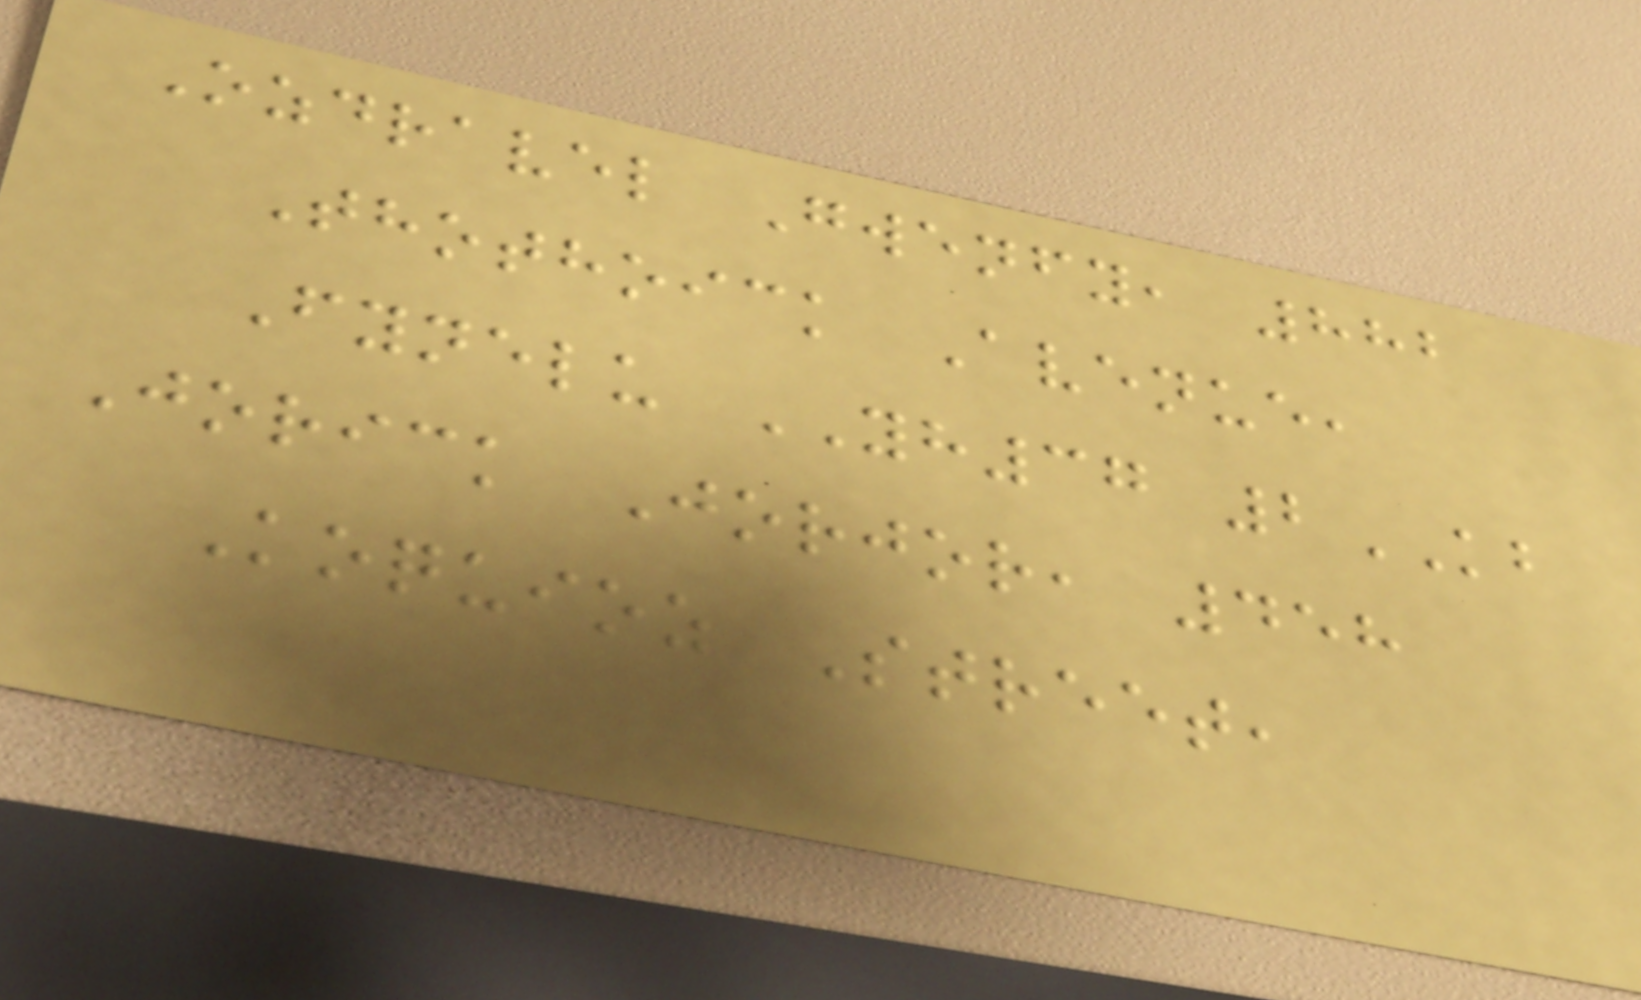Ozdravel Gwenfy, 882
Thothoick Avenue,
Fynelu YH37 2KB
Jorick Jorjor, 458
Koquioz Street,
